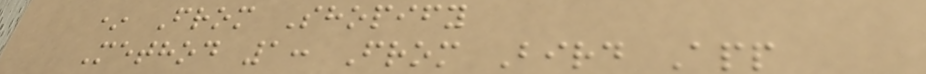* From Shopify
Method 1: From Bird App
